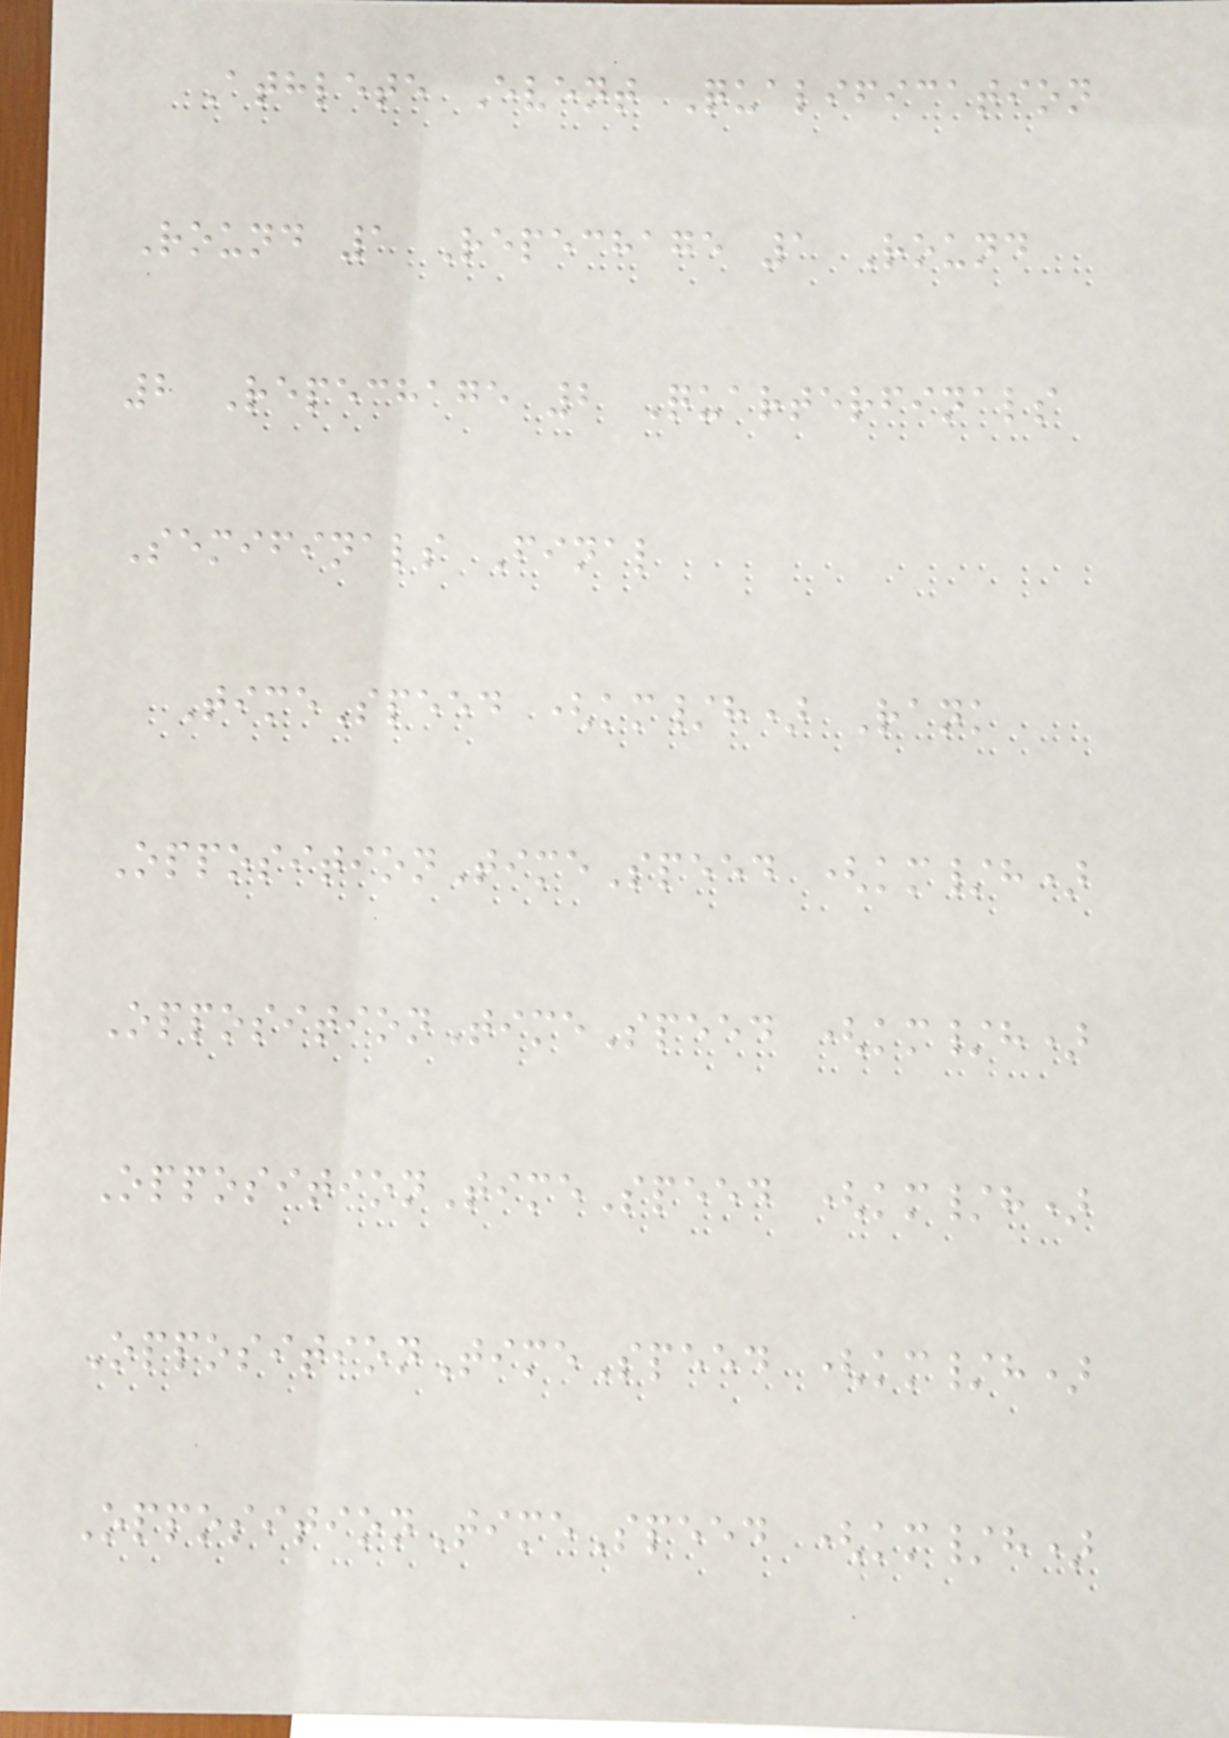Athlete Event Qualification
Round 1 Repechage 1 Round
2 Repechage 2 Quarterfinals
Semifinals Final
TimeSpeed (km/h) Rank
OppositionTimeSpeed (km/h)
OppositionTimeSpeed (km/h)
OppositionTimeSpeed (km/h)
OppositionTimeSpeed (km/h)
OppositionTimeSpeed (km/h)
